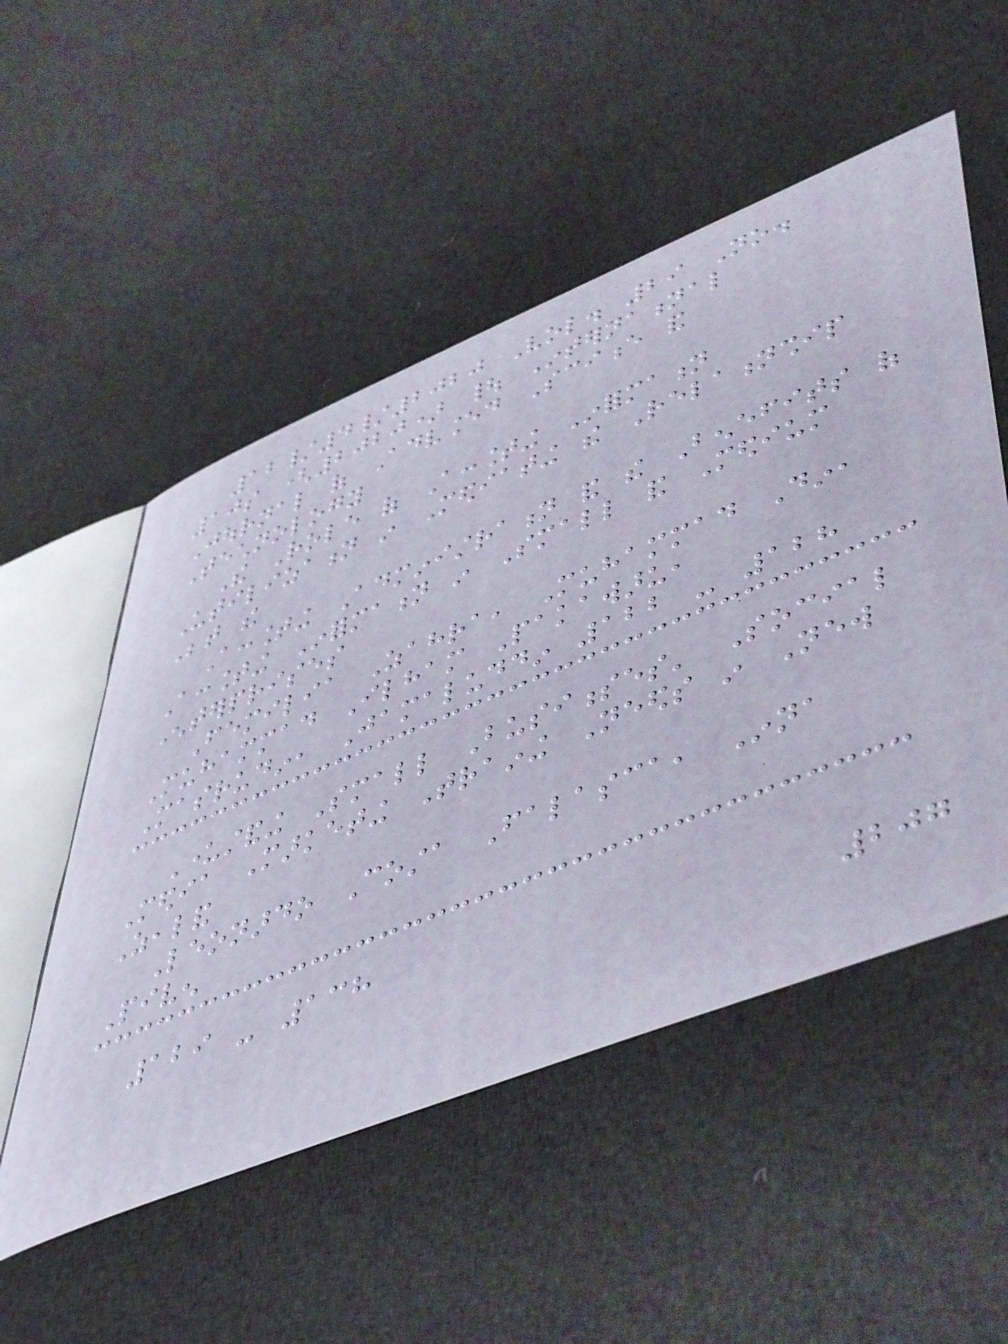12/4/2020 Vol. 29 No.
10s (2020) | International
Journal of Advanced Science and
Technology
The Role of Accounting Information
Utilization in Mediating the Relationship
Between the
Accounting Administration and the Benefits of
Accounting Information in Small and Medium
Enterprises
Femilia Zahra, Muhammad Din,
Muhammad Ilham Pakawaru,
Masrudin, Jamaluddin 122 - 128
Understanding Small Businesses' Social
Media Marketing Training Needs in New
Zealand
Leonardo Costa Falasca, Inna
Piven
129 - 138
207
